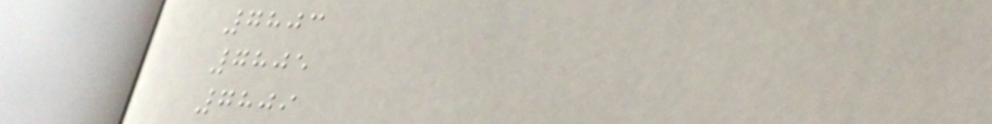7803
7805
7809
